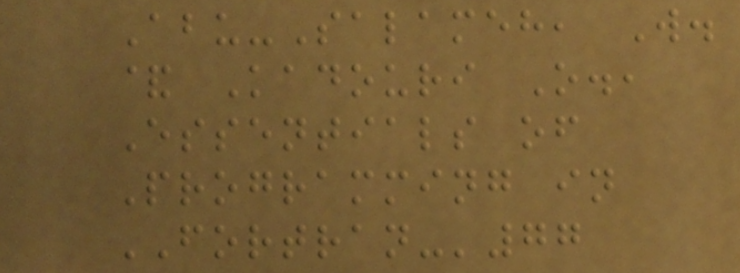Abu-Salameh, W.
& Kadouri O.,
Essentials of
Programming in
FORTRAN-'77
